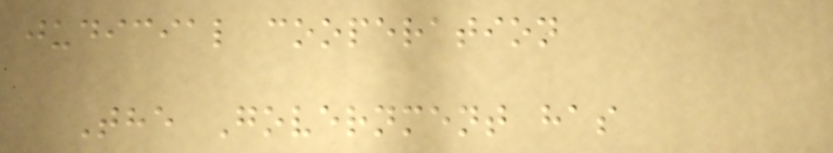judicial cooperation
The Government has
